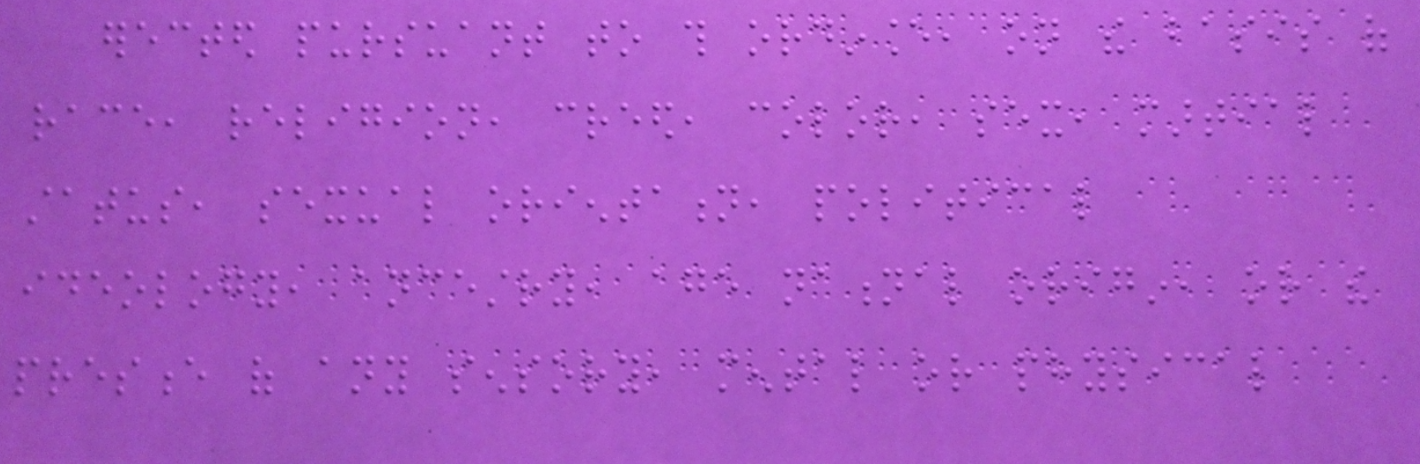erected pursuant to this ordinance, on the basis of
race, religion, creed, color, sex, martial
status, sexual orientation, political
ideology, ancestry, age national origin, or the
presence of any sensory, mental or physical
